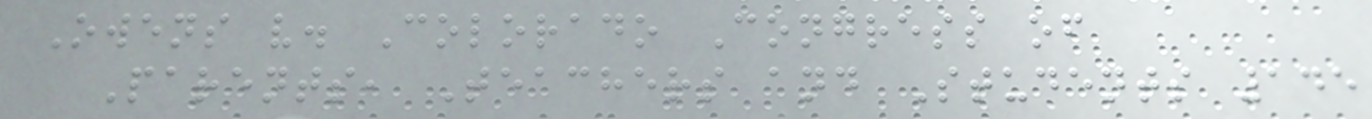Owens v. Colorado Congress of
Parents, Teachers and Students 145
